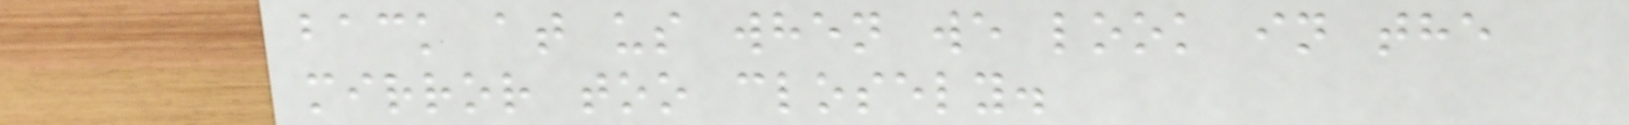back at us when we look in the
mirror too closely.
